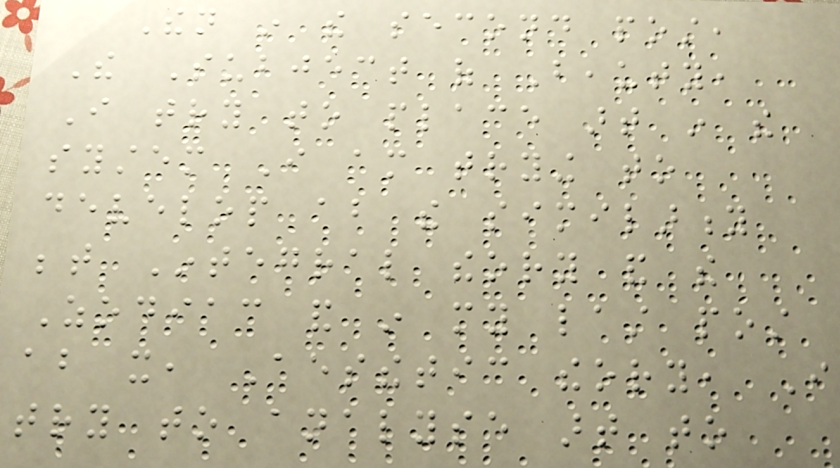Then in the second post,
The Subject of Beauty,
I try to place art in the
system I am trying to
develop about the similarity
between Integral theory and the
Zodiac and in my last post
about it, Aesthetic theory, I
try to analyse art to
